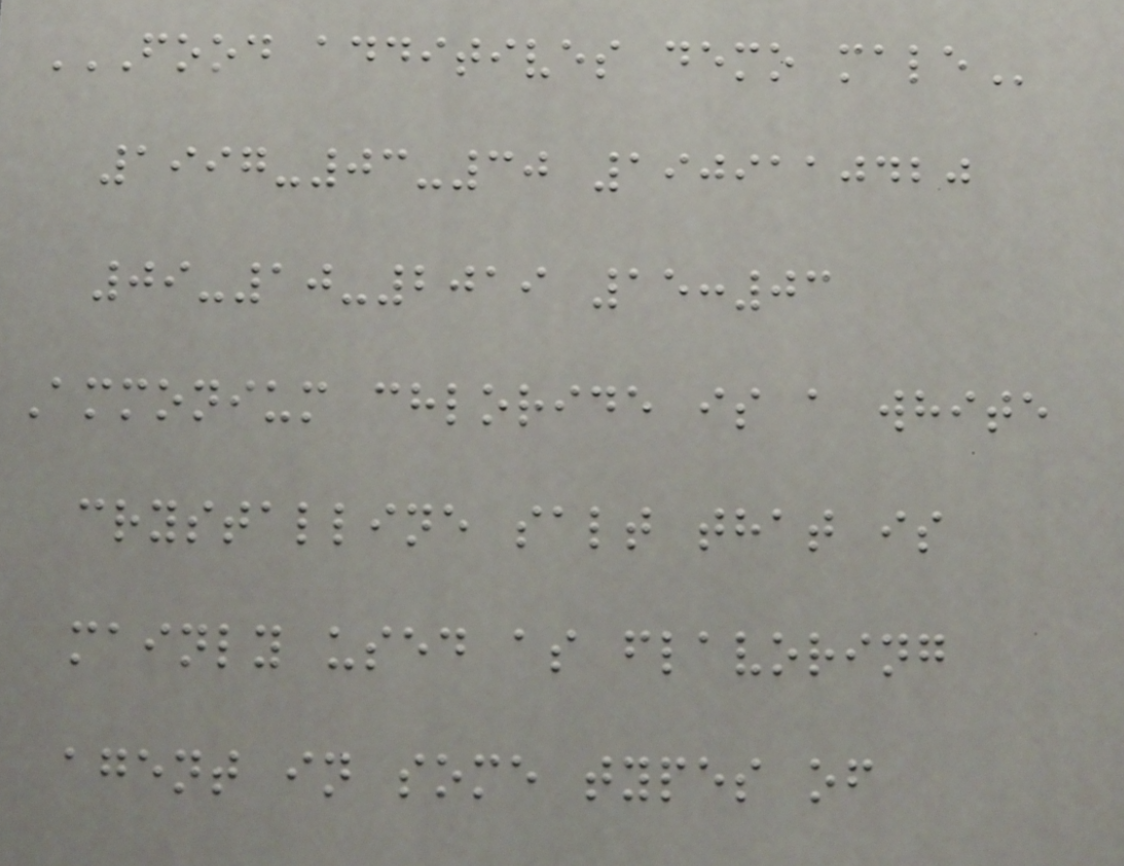FOOD ADDITIVES DEMO MALE
1997-03-30 1909110420
09-10-2019 15:03
Ammonium chloride is a white
crystalline salt that is
mainly used as flavoring
agent in some types of
